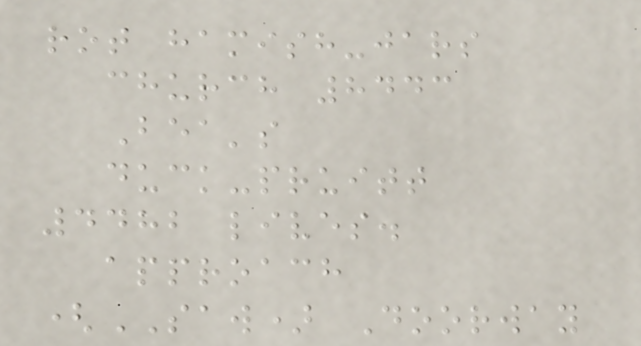rot hamish-jars
church 8443
Bea's
duck-pruitt
4482 lives.
approach
(SAW) Doorway
